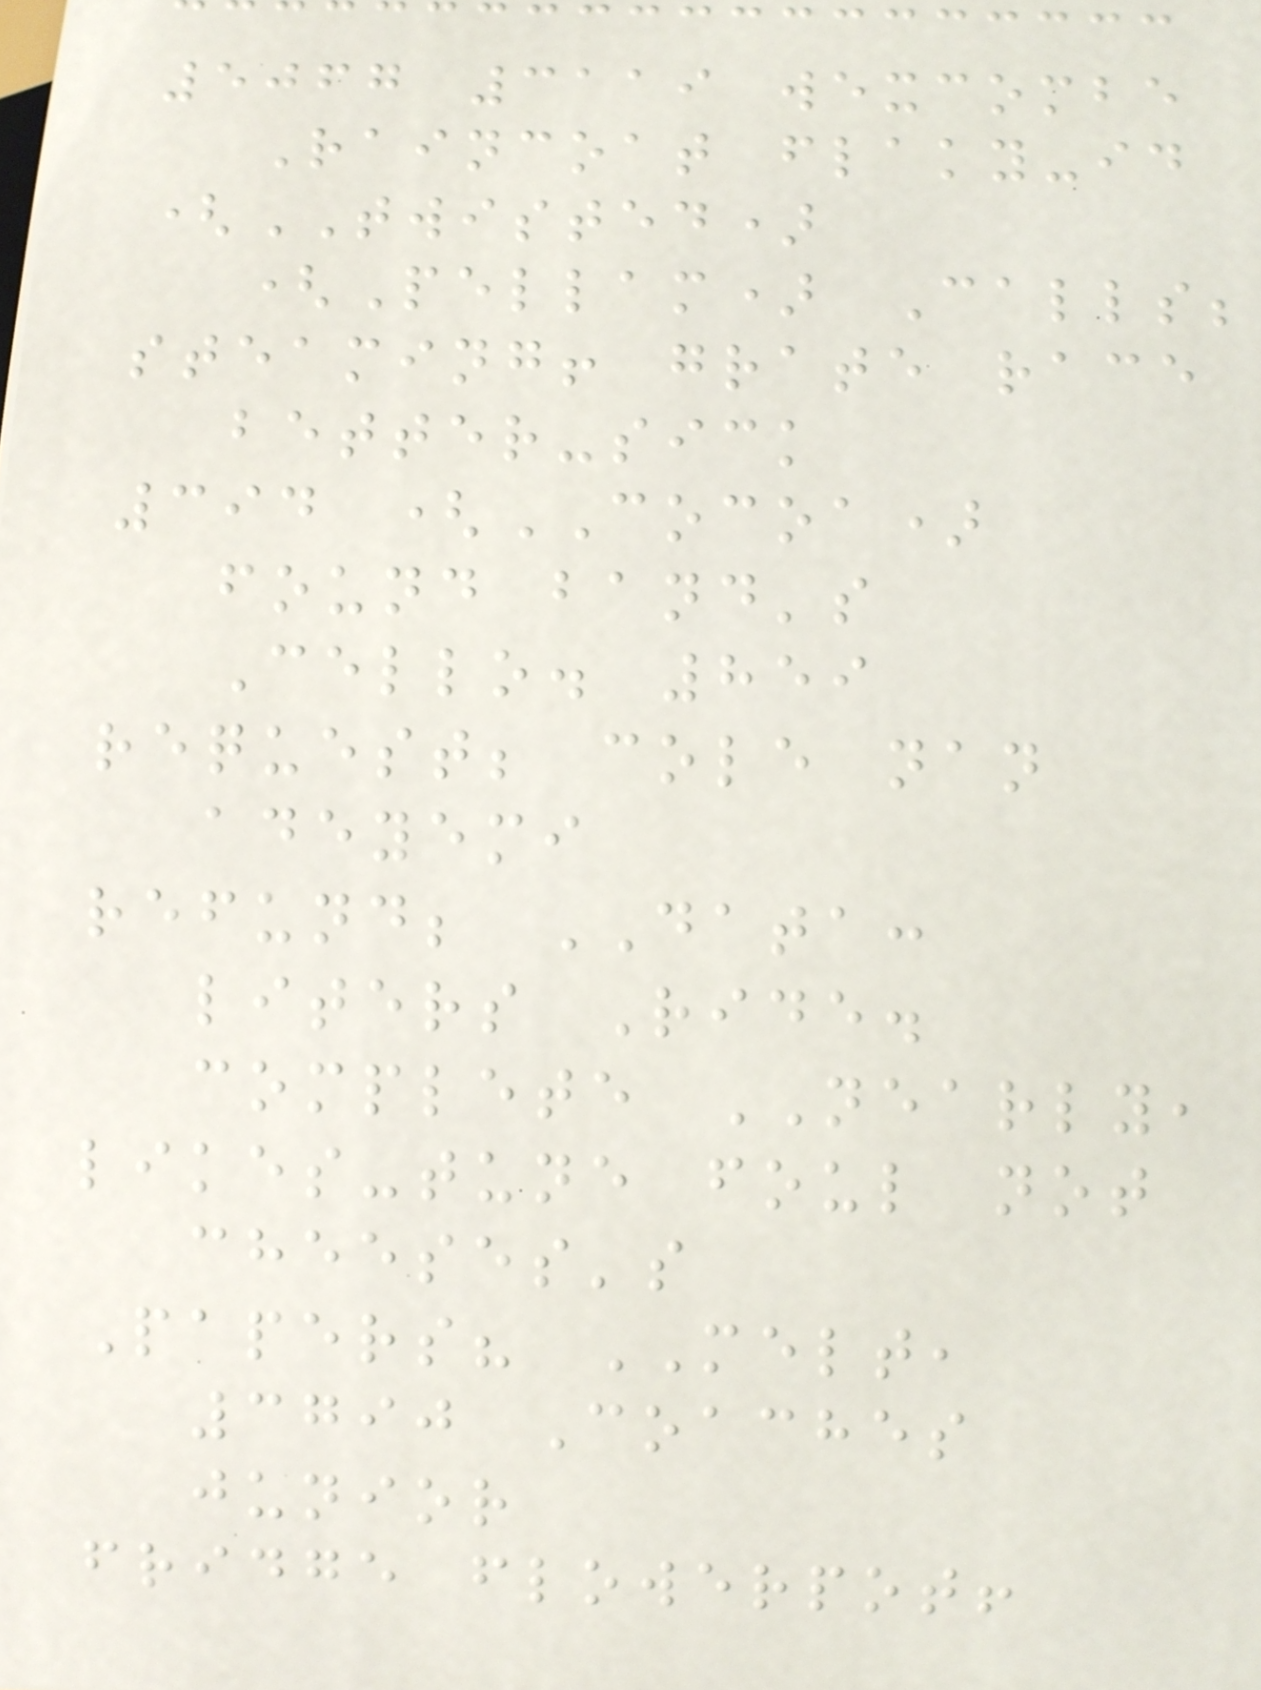5067 3119 wexcombe
Raincoat flaky-id
(TWISTED)
(Pellam) Calls;
steaming! grate race
better-sick
394 (COCOA)
found band's
Cello. 859
request; cole nan
adeyemi
refund; DATA:
liters Ride.
complete NEARLY,
likes-tune foul not
cheeses's
Papers? MELT,
3790 Coaches
junior
fridge flowerpot!
